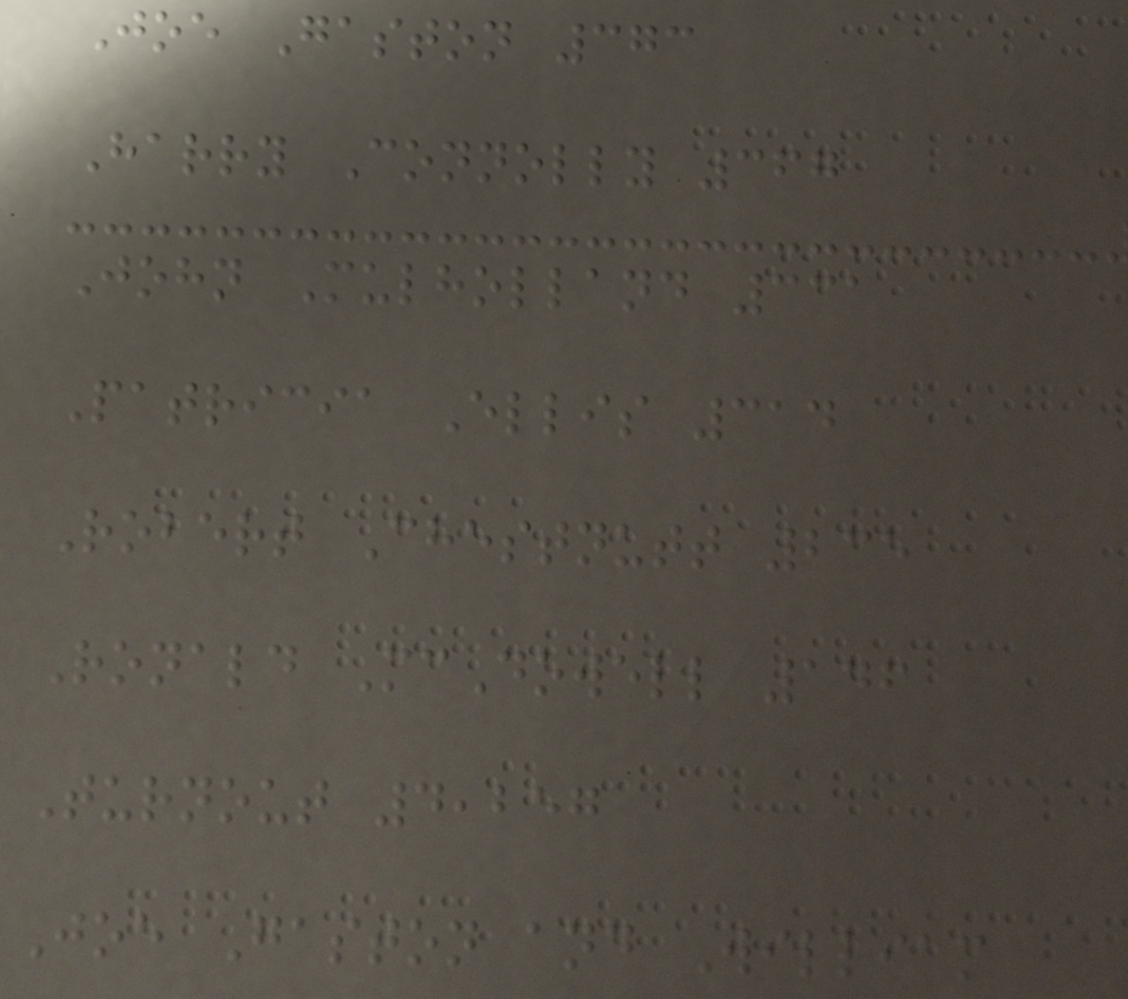Joe Gaston 373
Harry Connolly 367
John Mulholland 331
Patricia Ellis 314
Robert Chestnutt 235
Ronald McDowell 146
Turnout 4,257
Joe Gaston and William
